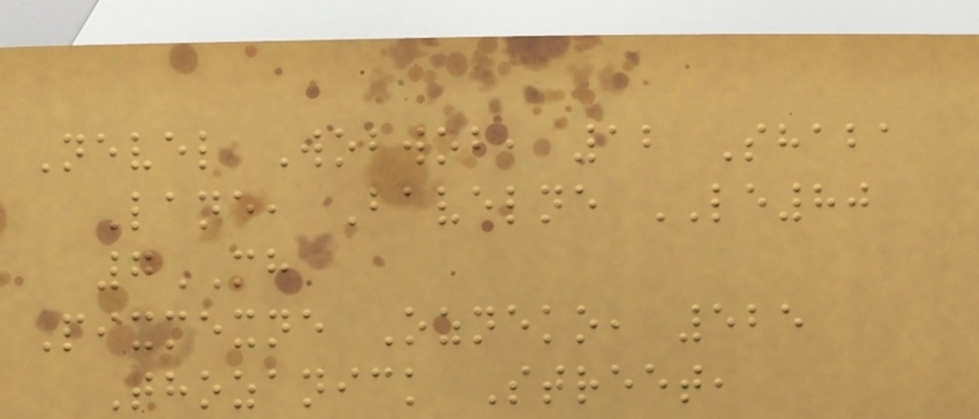Nevel Wobwob, 12 Shaba
Lane, Bavelne LE80
7MH
Pixmexne Ozneko, 525
Thozanick Street,
